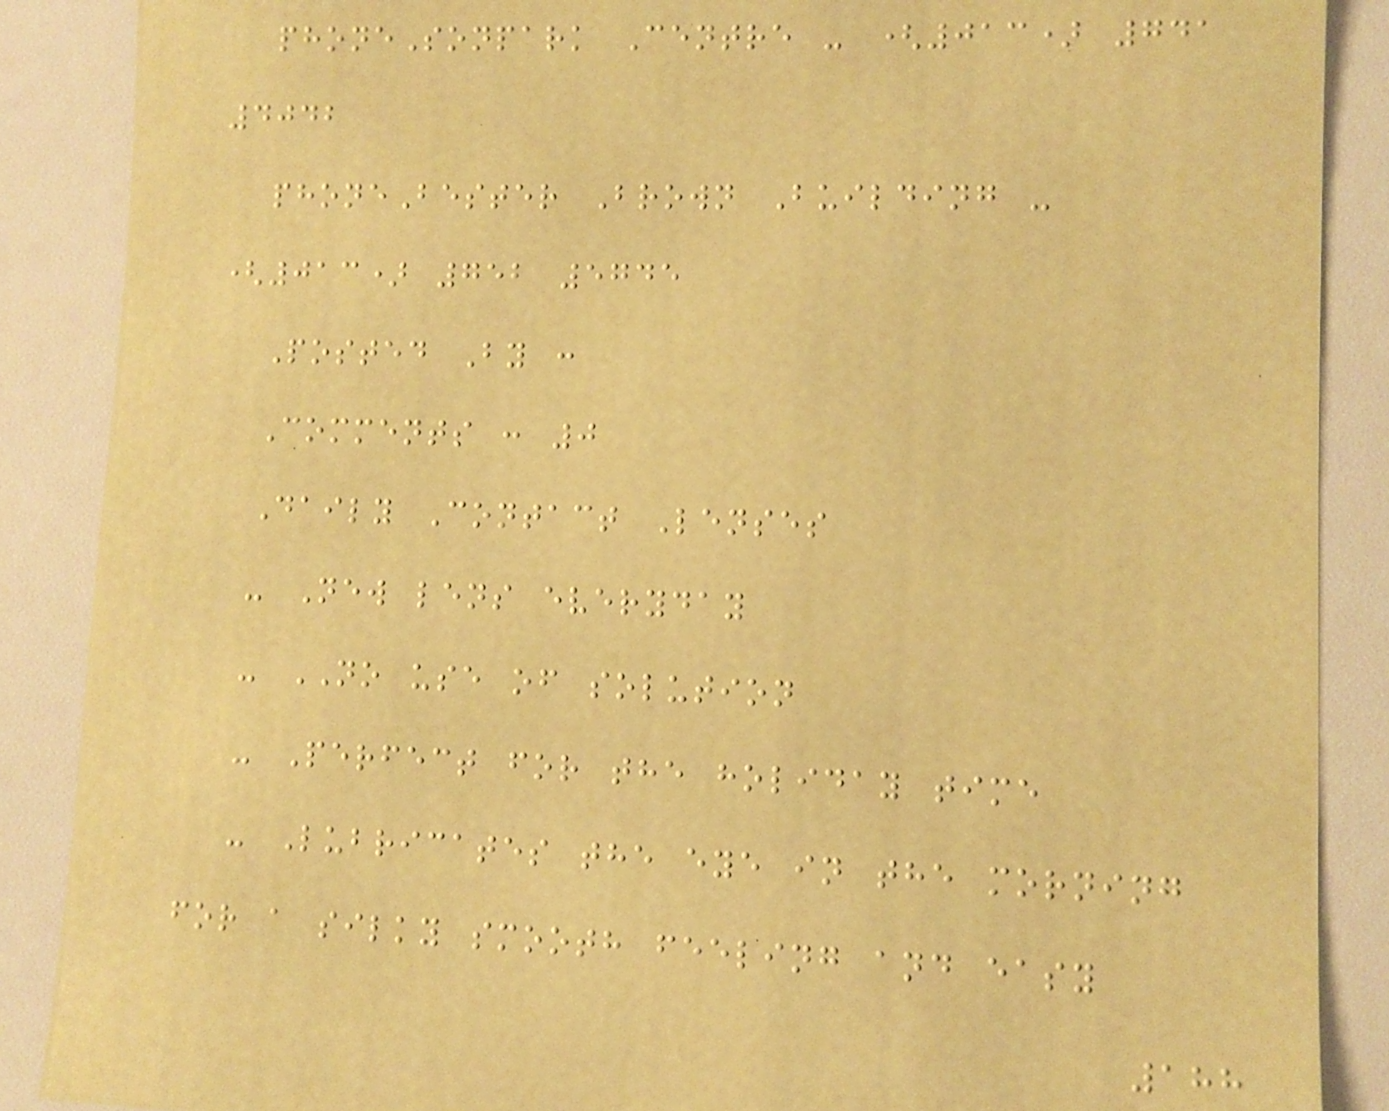phoneSonpark Centre - (013) 741
4042
phoneBester Brown Building -
(013) 752 5745
Posted By :
Comments : 0
Daily Contact Lenses
- New lens everyday
- NO use of solution
- Perfect for the holiday time
- Lubricates the eye in the morning
for a silky smooth feeling and easy
188
